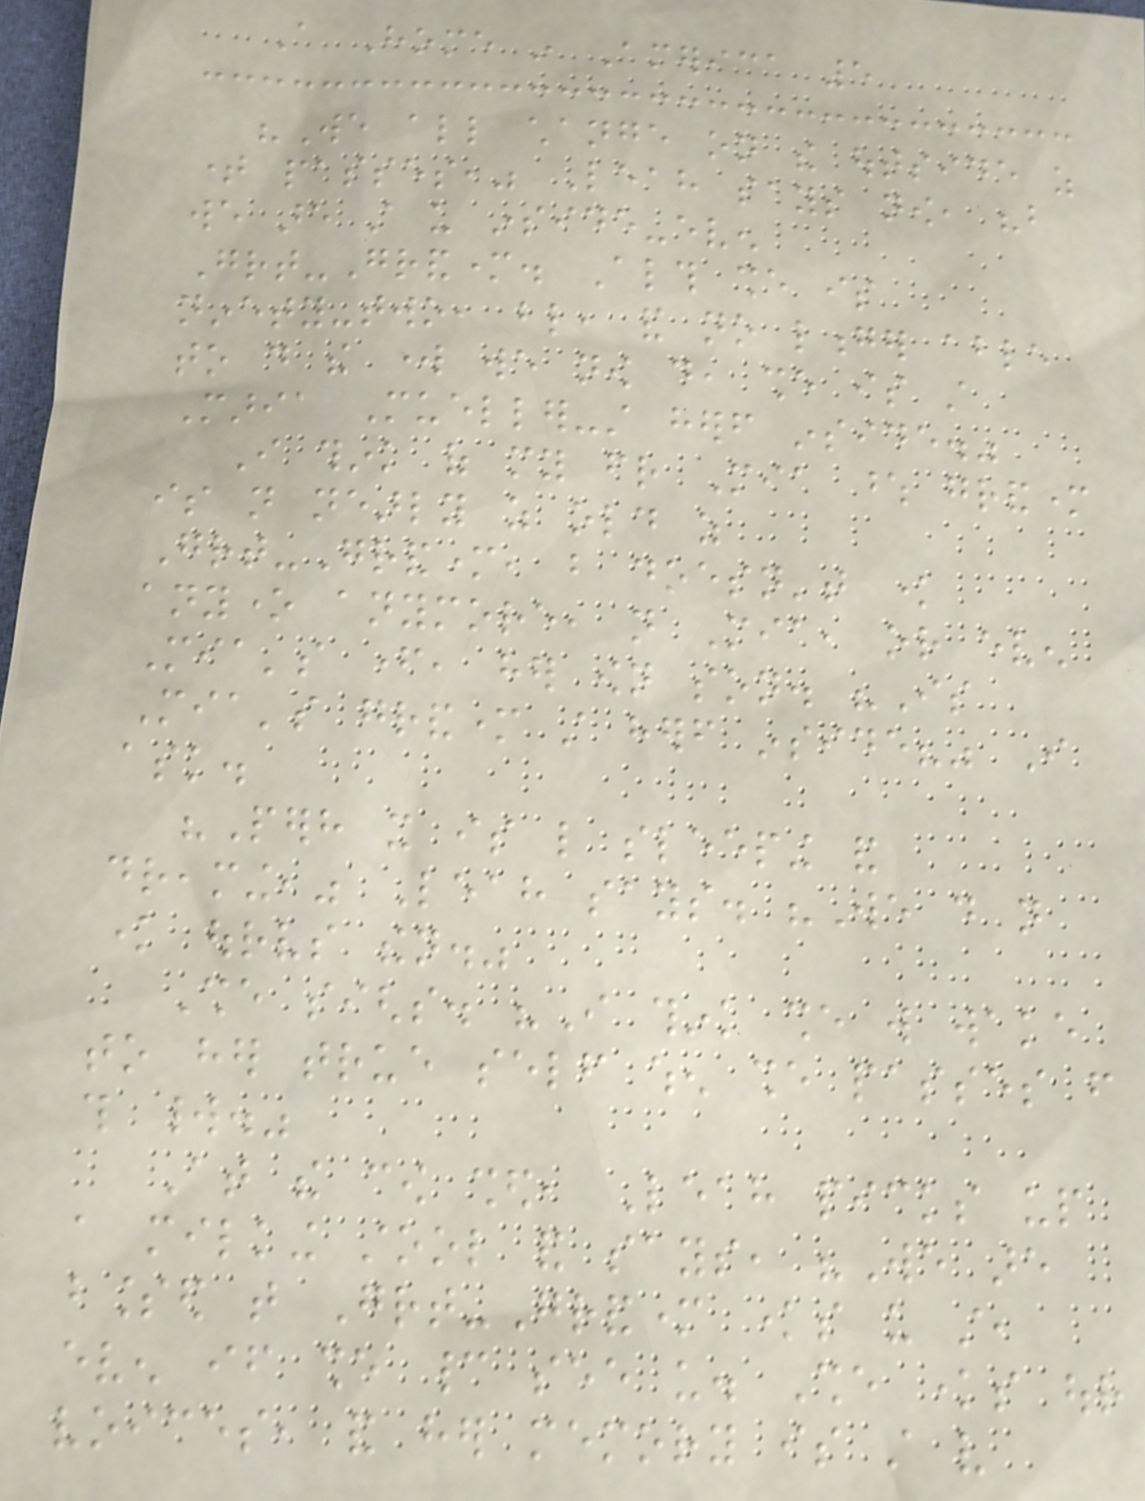A Home in America 5
"We all change on the outside as
time passes," Leah says now, "but
we are still us inside-even
Great-Grandmother. Although she is
ninety-two, blind, and no longer able
to do the work we now do, she is still
Maria Mueller-still herself inside."
I think of my friend Mia whose grandmother
is not nearly as old as
Great-Grandmother, but doesn't know
anyone anymore, not Mia, or even
Mia's father, her own son. "Is
Mia's grandmother still herself inside?" I
ask.
"Perhaps it is like sleeping and
dreaming," Leah says. "We do not
know ourselves then."
She sighs. "I think she will wake
to her true self when she passes from
this world."
At the cow shed, Leah picks up
a milking stool and says, "We are
blessed that Great-Grandmother knows us still,
even if she cannot see us. She knows our
voices, and her memory is still very
